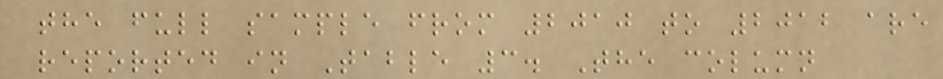the full sample from 2010 to 2012 are
reported in Table 3. The column
